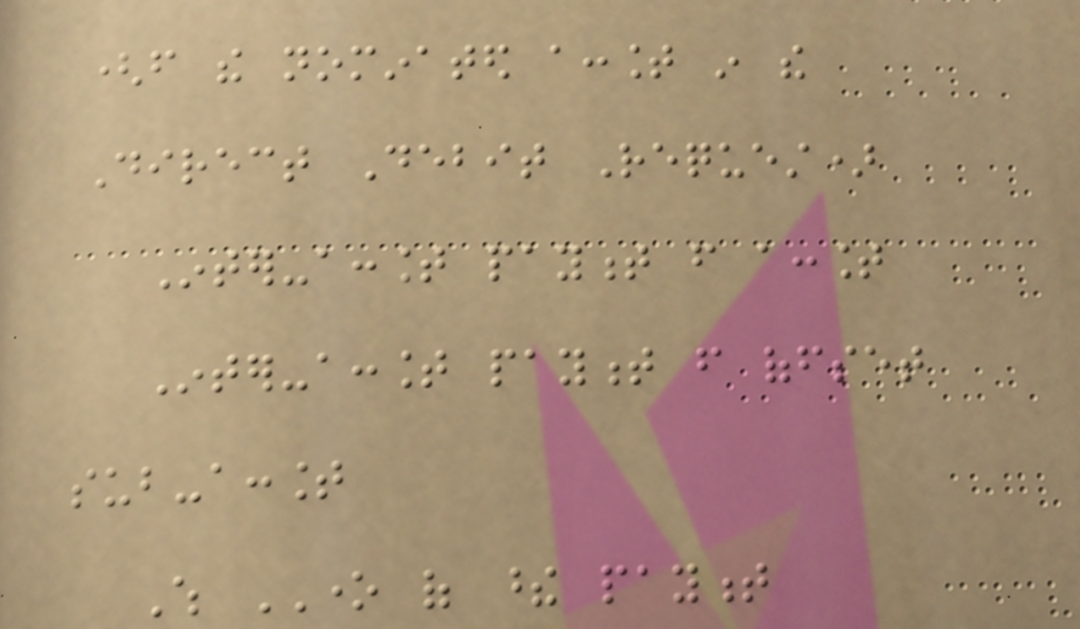(from the nominated account in the
Direct Debit Request)
Inter-account payment from account
Inter-account payment from offset
sub-account
Which ONE of these payment
